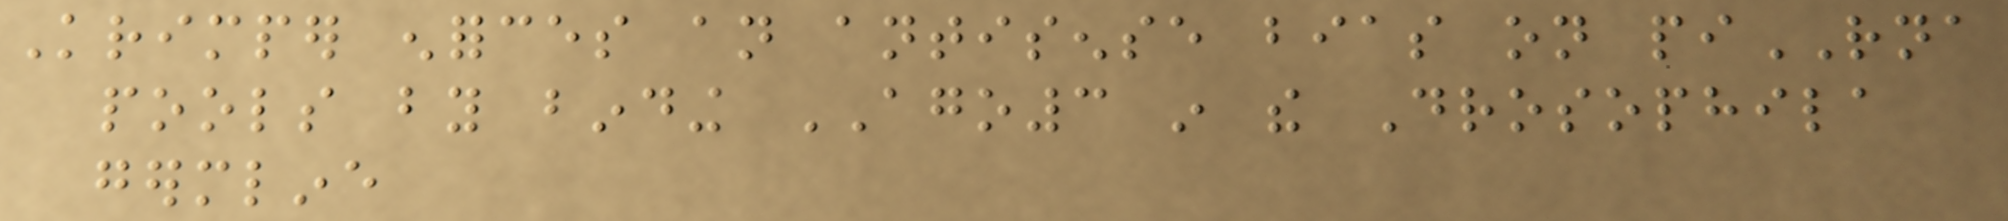Krimper enforces an antisense bias on piRNA
pools by binding AGO3 in the Drosophila
germline
